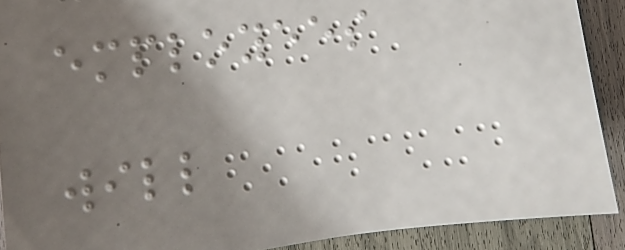employees
will
